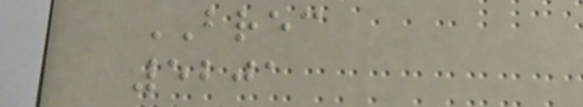BREC
5201
